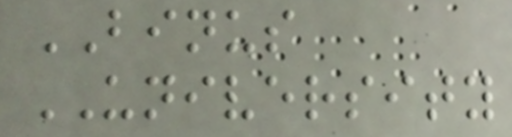BINUS
UNIVERSITY
